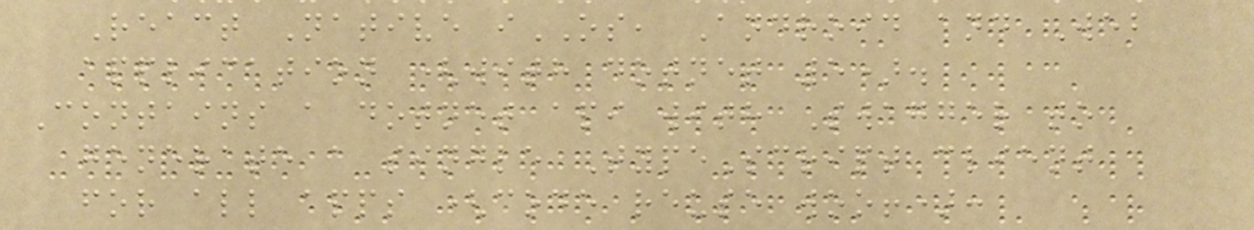React Native iOS, Android and Web
application (with dotnet 5).
Contains a dotnet api with Swagger to
generate a single TypeScript client
for all apps (code reuse woo!):
